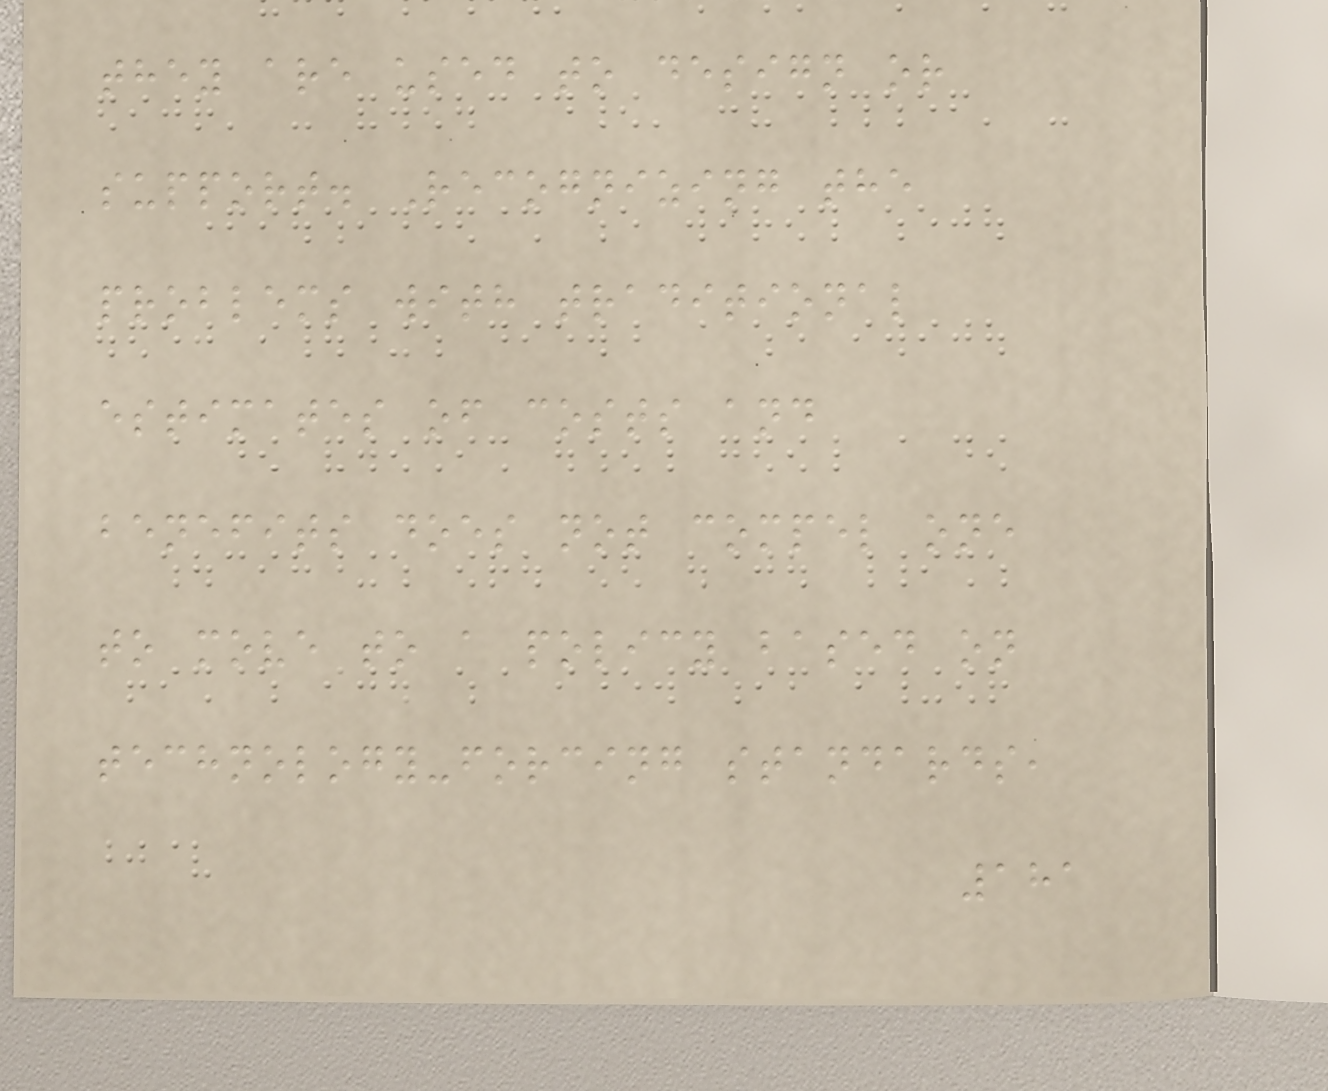they are used to design or
support. Recognizing the
problems with traditional
estimates of costs and
benefits does not compel one
to move to a policy based on
technology-forcing standards,
181
